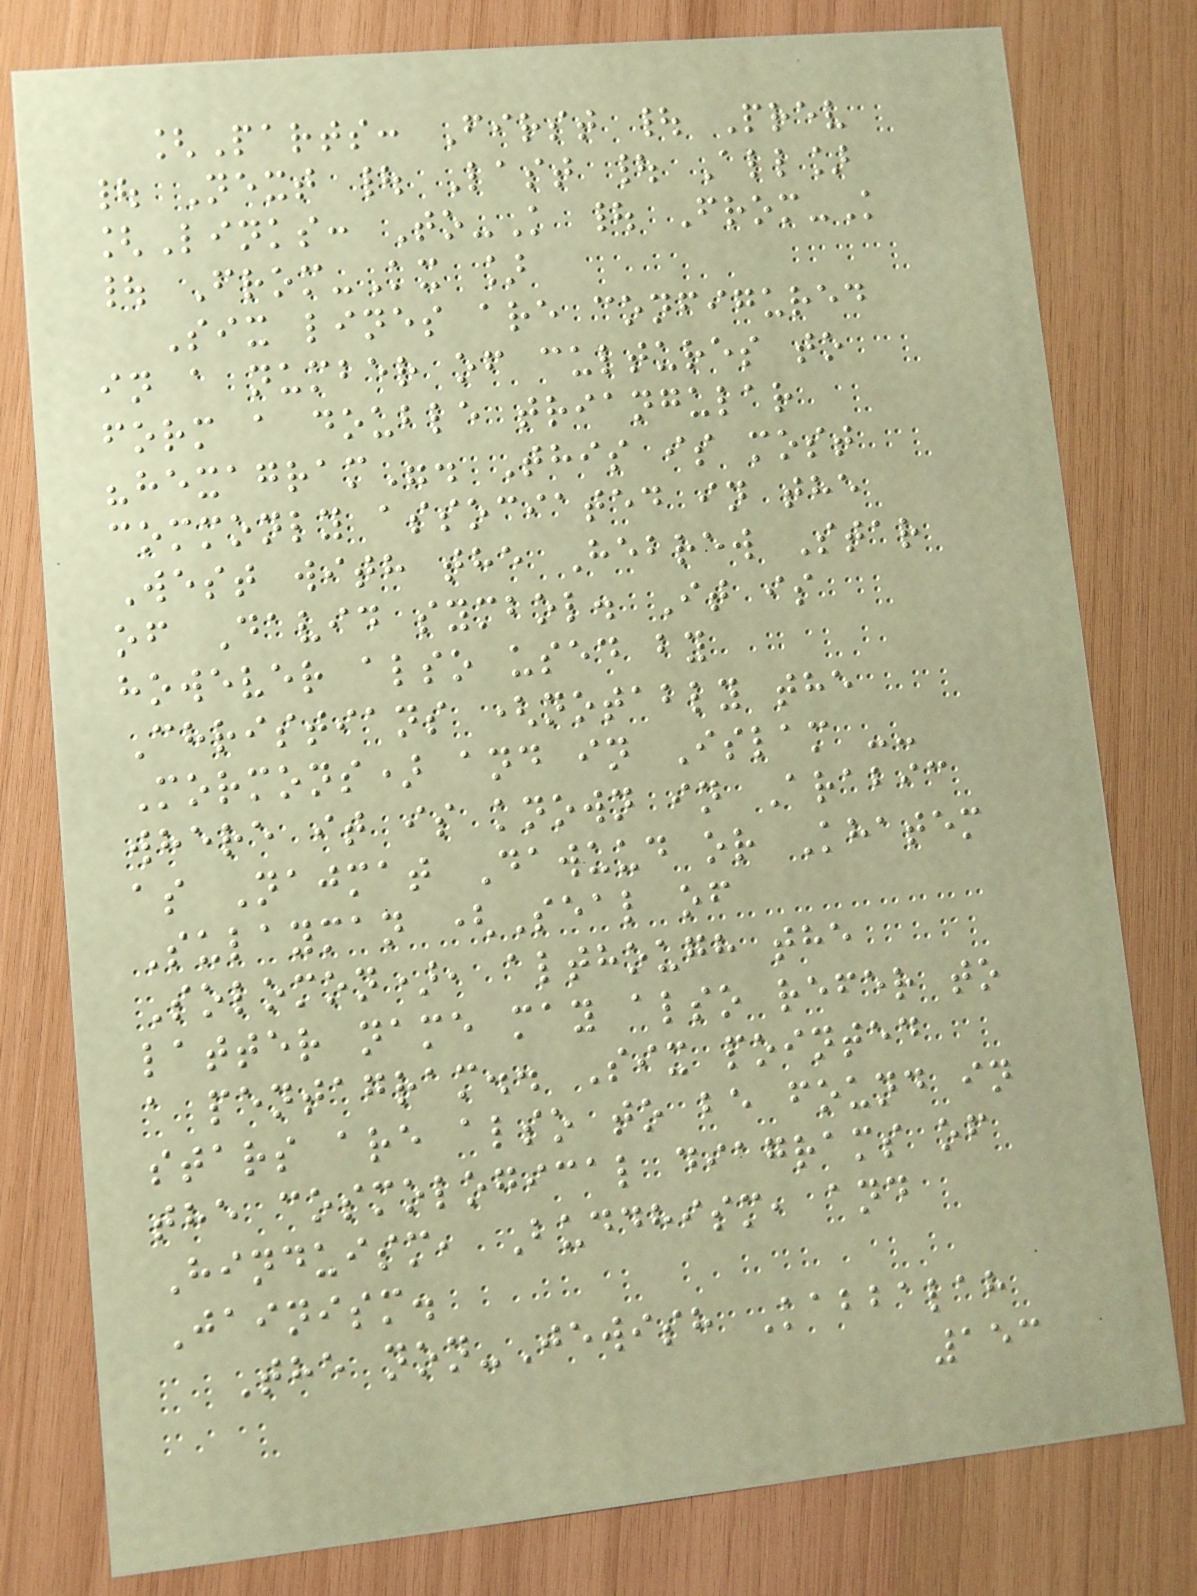[Parts: First | Prev
| Next | Last | All]
[Links: To-K | From-K
| From-Kx ]
Six lines are configured
in a number of cultures to
form a double triangular
"hexagram". This is most
commonly associated in the
West with the Hebrew Star
of David symbol. It is
however also used by
Christians (notably the
Mormons) and in Islam --
where it is known in Arabic
as Najmat Dawuud or Khatem
Sulayman (Seal of
Solomon), although the
latter name may also refer to
a pentagram.. Six pointed
stars are also to be found in
the cosmological diagrams of
Hinduism, Buddhism, and
Jainism.
The non-Jewish Kabbalah
153
